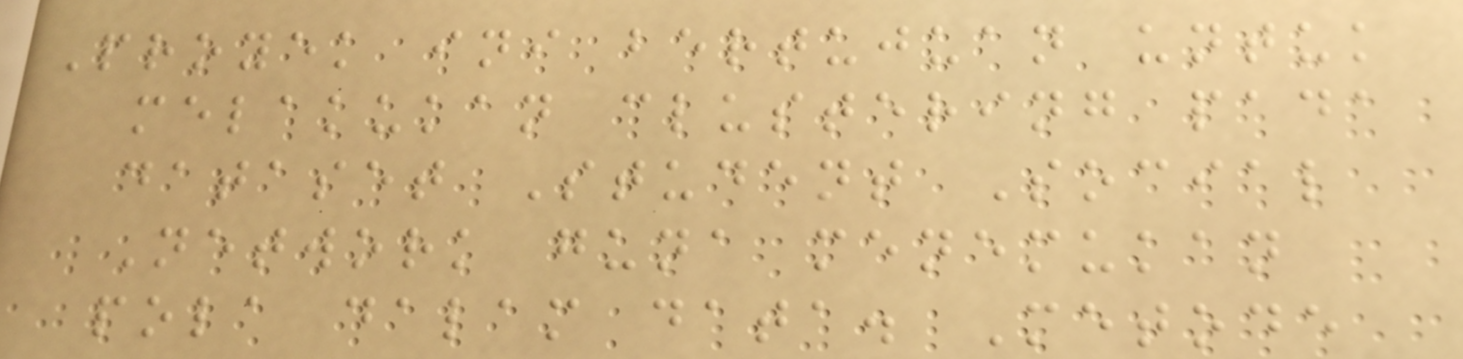Proyek ini bertujuan untuk
melakukan clustering pada
dataset Student Social
Network guna menemukan
pola dalam data. Metode
